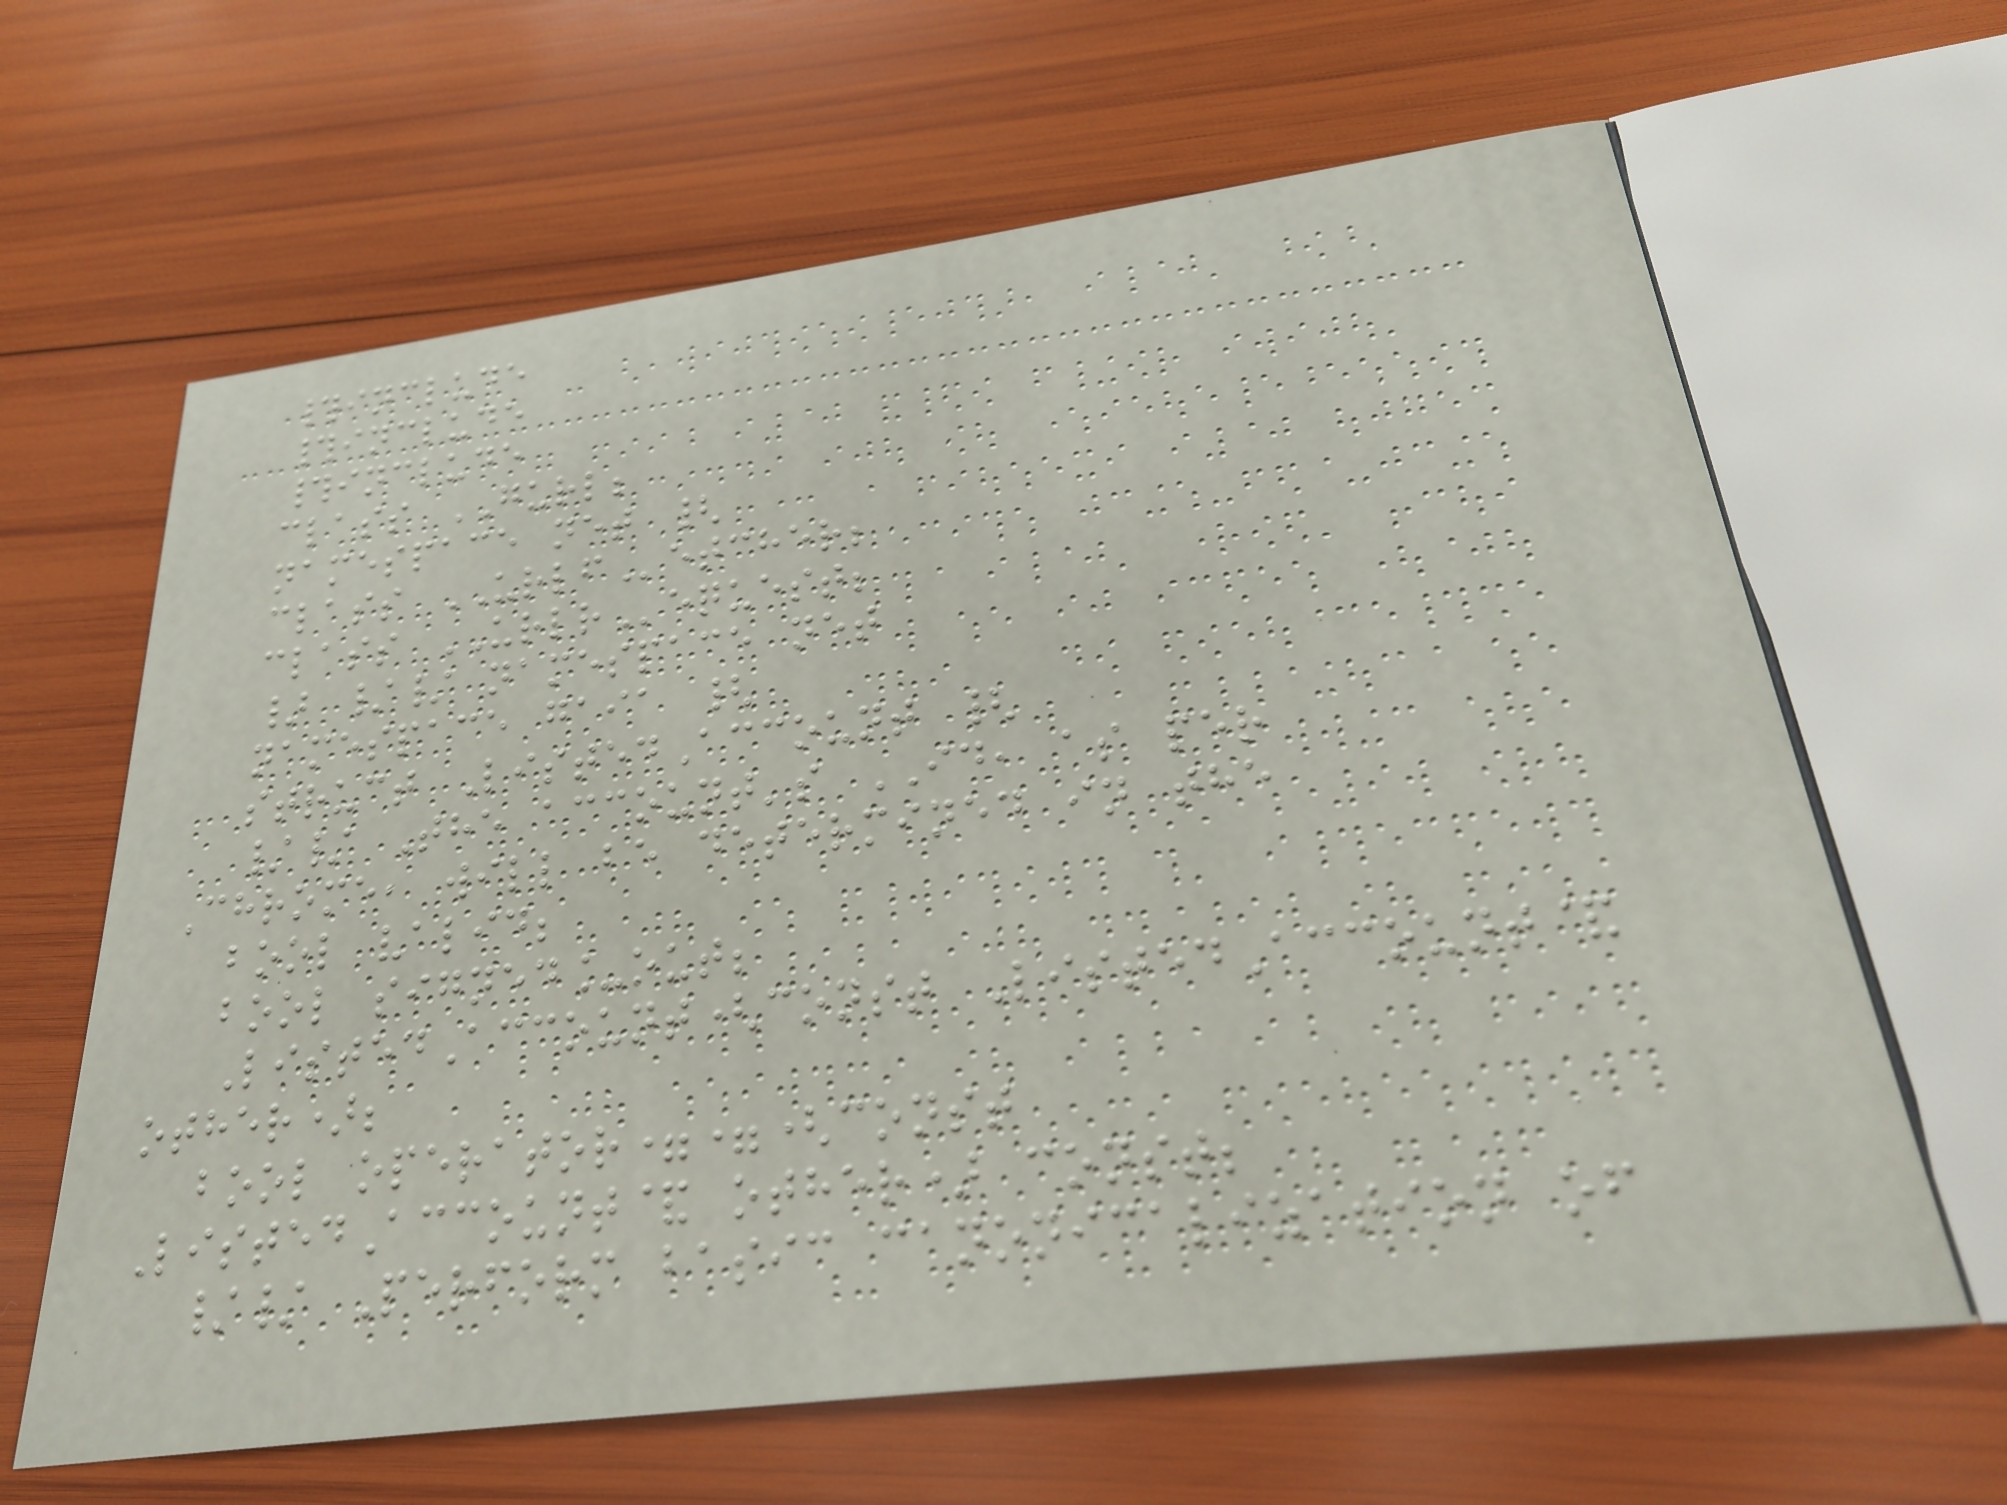#include
#include
#include
class GURL;
namespace net {
class URLFetcher;
class URLRequest;
} // namespace net
namespace gaia {
struct ListedAccount {
// The account's ID, as per
Chrome, will be determined in the
bool valid;
bool signed_out;
ListedAccount(const ListedAccount&
other);
bool operator==(const
ListedAccount& other) const;
// Perform basic canonicalization of
